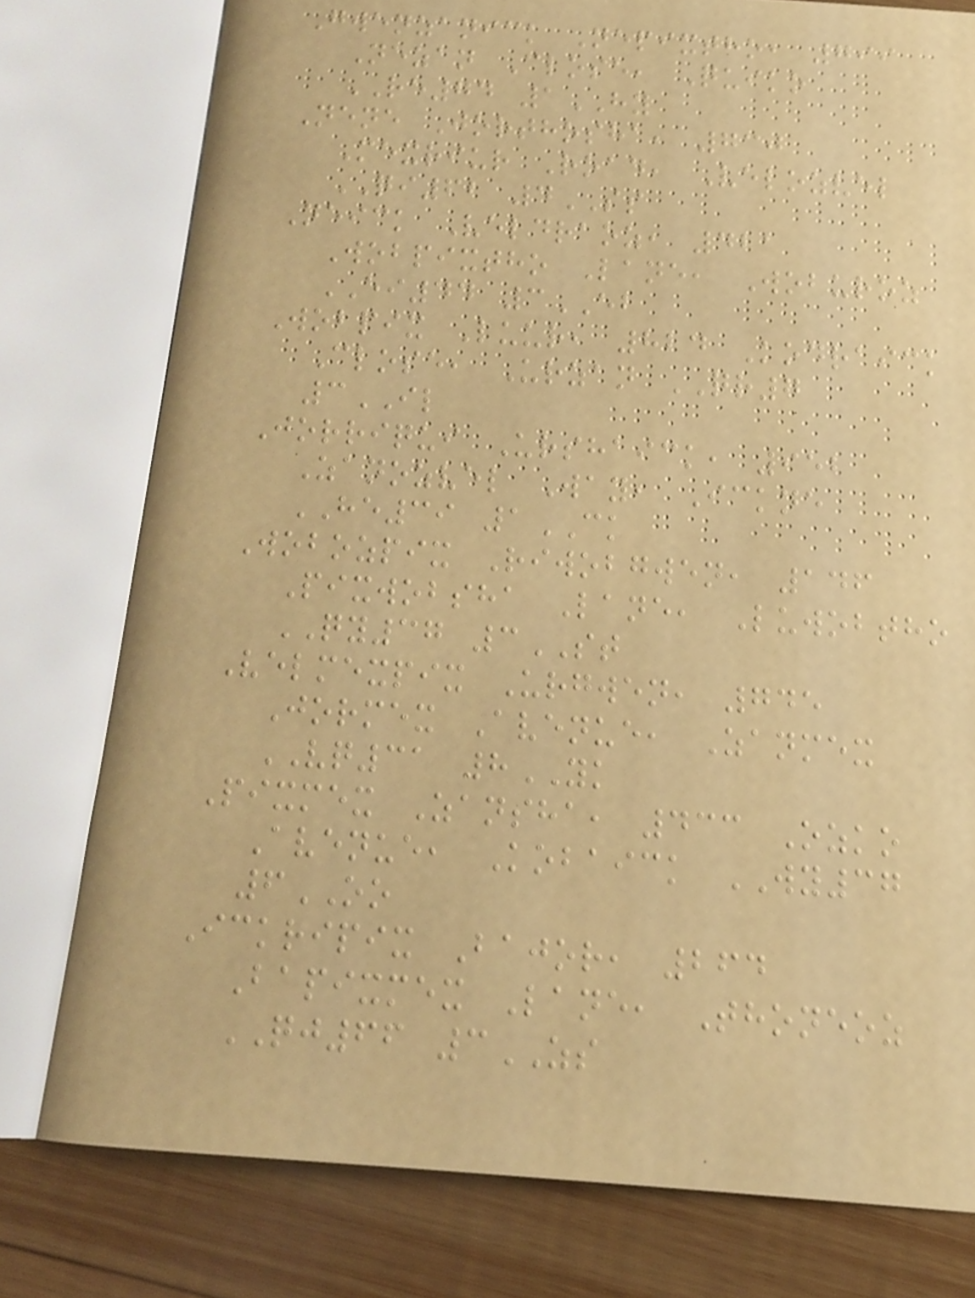Gwenzanick Nepixtho, 799
Nezan Close, Quiko
RE74 1HY
Nene Jorthosha, 730
Mexriur Road, Velozvel
QI62 4SS
Neick Veldraoz, 421
Wobpixtho Lane, Woburoz
EI44 3EB
Wobpix Luur, 824 Kodraick
Close, Urzan QR7
3IL
Jorriqui Urshaick, 952
Zanozvel Way, Ickne
HE39 1CK
Wobozpix Riwobgwen, 146
Pixwobsha Lane, Luwobtho
QY37 3ST
Velmexpix Urgwen, 745
Jormex Avenue, Zanmex
VQ31 8YK
Pixmex Zansha, 433 Ozko
Avenue, Kobaick WY37
6OO
Ickripix Bajor, 264
Bapixmex Lane, Thoneoz
QJ66 3ZS
